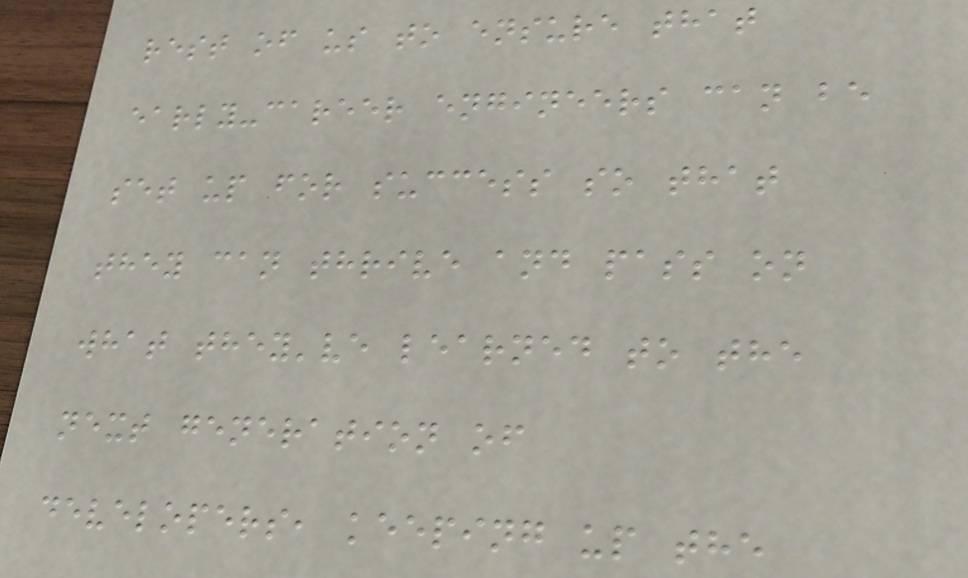rest of us to ensure that
early-career engineers can be
set up for success so that
they can thrive and pass on
what they've learned to the
next generation of
developers, keeping up the
